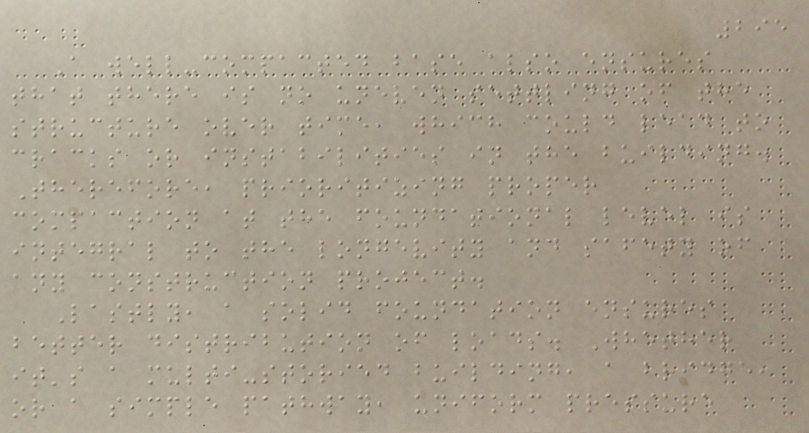295
A well-compacted base also ensures
that there is no uneven settling of the
structure over time, which could lead to
cracks or instabilities in the building.
Therefore, prioritizing proper
compaction at the foundational level is
integral to the longevity and safety of
any construction project.
Lastly, a solid foundation ensures
better distribution of loads. Whether
it's a multi-storied building, a bridge,
or a simple pathway, uniform pressure
